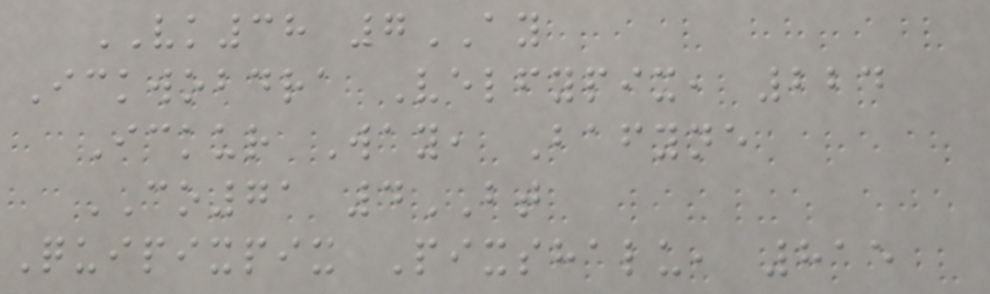VK38 7AY
Ickwobdra Velfypix, 224
Ickur Way, Bafyne
CO71 4BT
Quipixpix Pixshalu, 815
